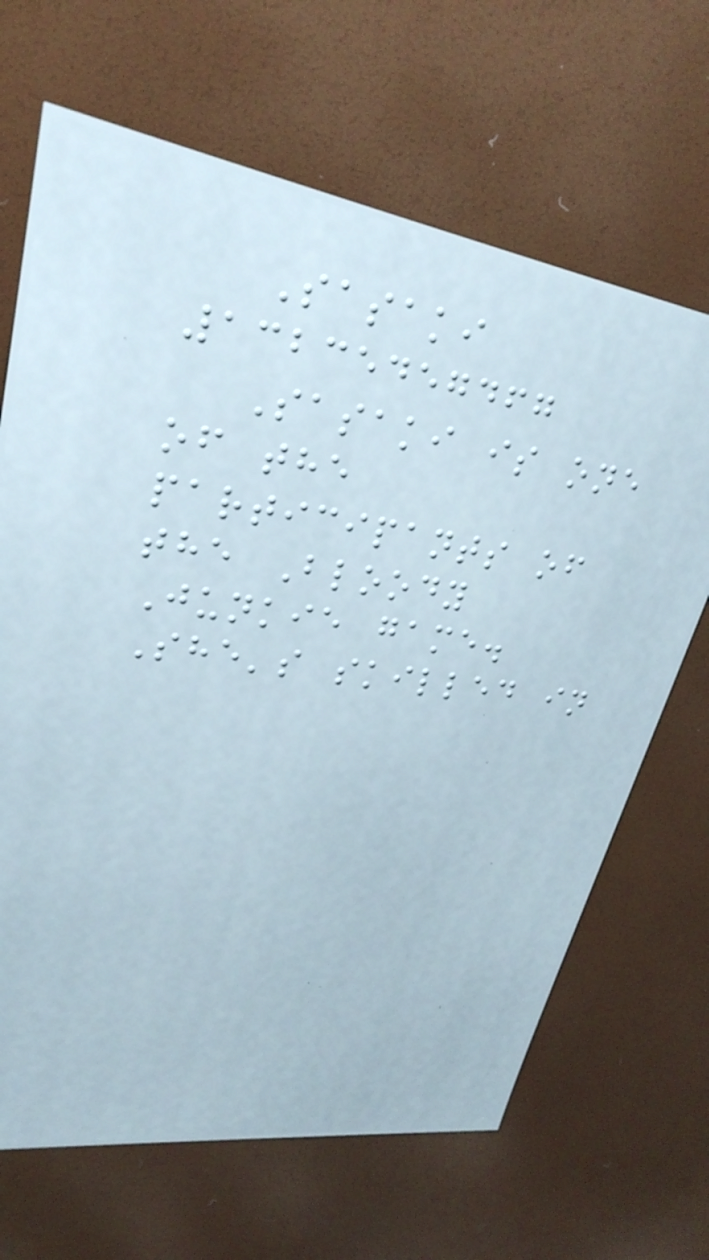Sasaki
13235457467
Sasaki is one
of the
participants of
the Bloody
Junkie game.
She's skilled in
